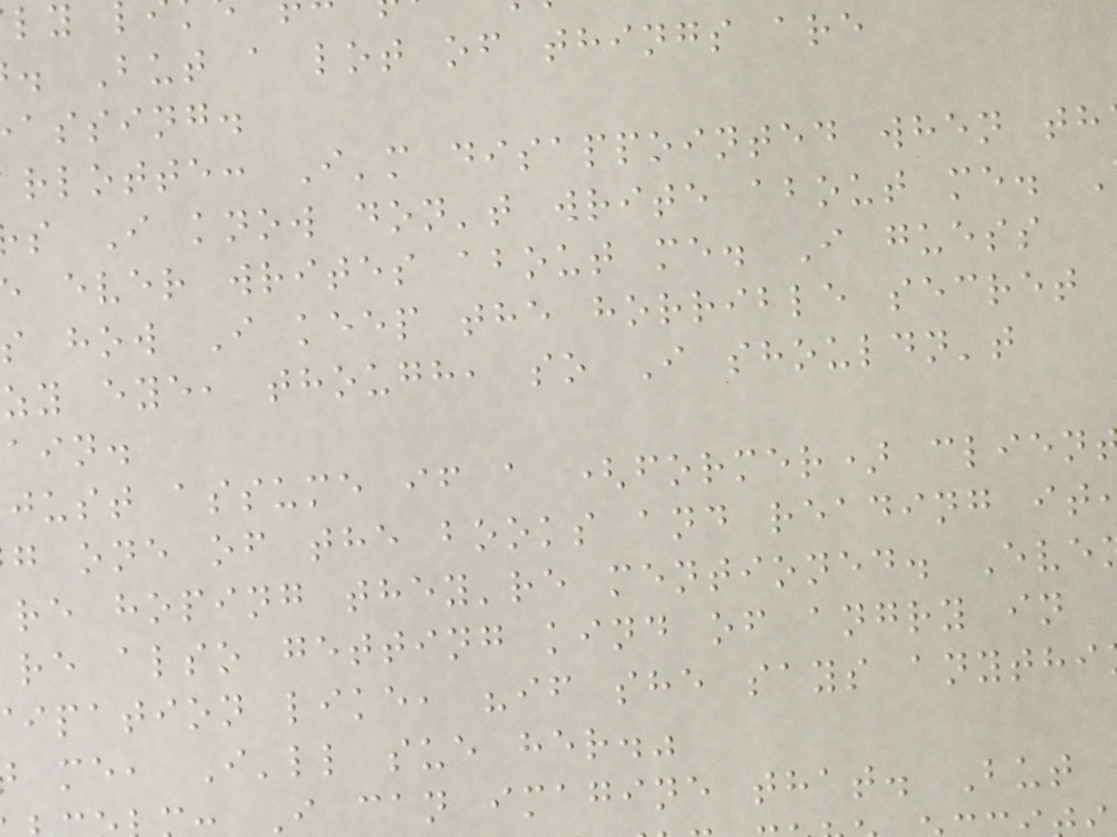. But a lot of things are
assing.
rlotte: I'm disappointed when th
s I know don't write about me.
ever writes about me. I guess
how I keep the horrible secret
zy eye, though, so I shouldn't
ain.
just assume if a (former) clien
g one of the books and reading it
re hoping they're mentioned. Eve
re also getting kind of angry in
ipation like, "if she says anythi
me, I'll sue her."
I can imagine that. But
